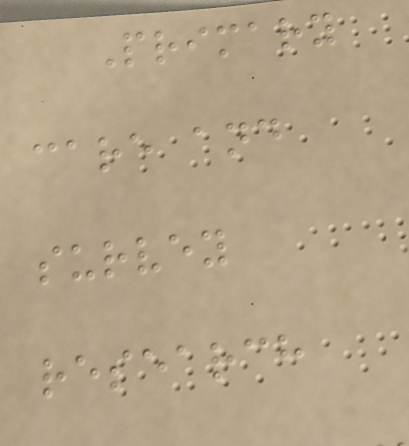Primary
care and
survey
research
